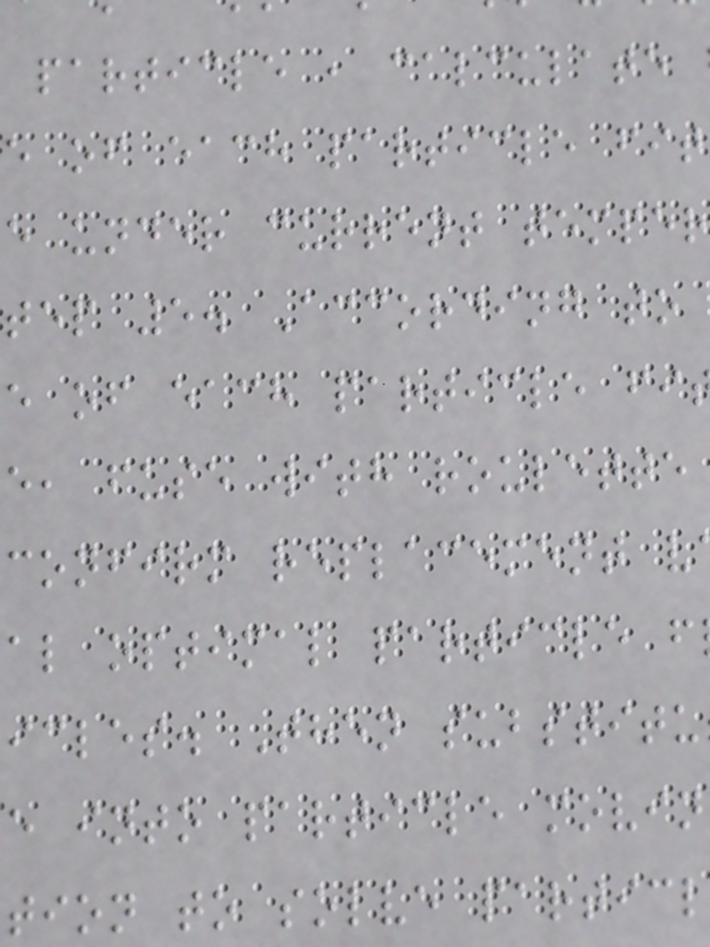particle , calculate
e of each particle fit
e under current temper
tep 5. According to
e of each particle fi
e, fuse with roulette
confirm replacement v
al optimal particle f
icles. Then substitu
e into particle movin
tion to solve particl
